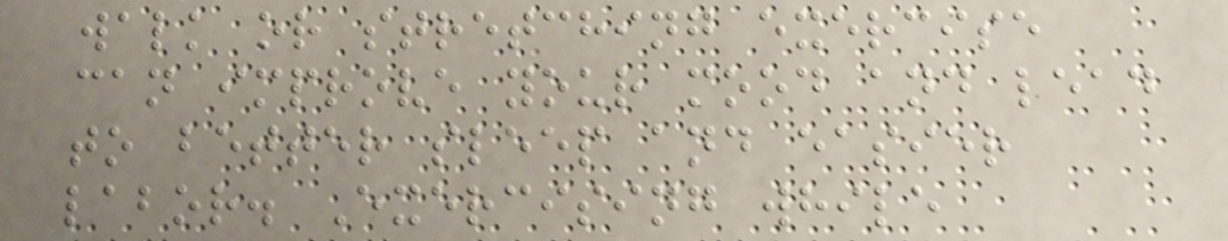walk or stretching exercise
can improve your mood and lead
to better sleep and easier
labor. Exercising while
